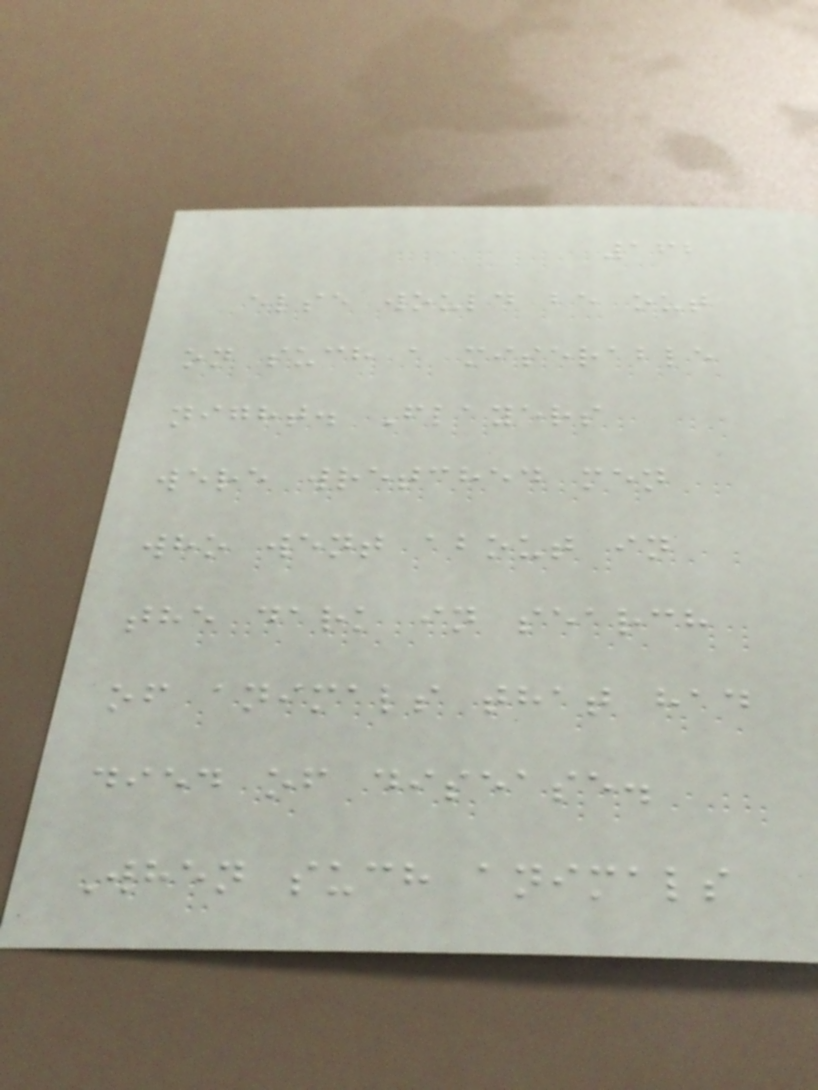162
else would be out
on such a miserable
night. Flayers
were wretched men
who went about in
the dark in search
of animals that had
died of disease.
When such animals
